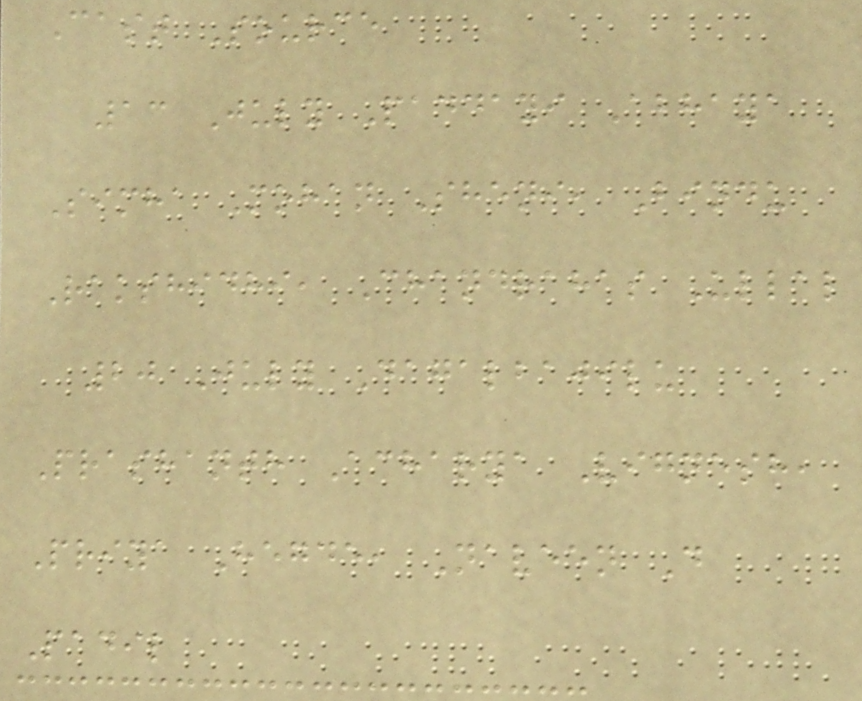Cast Source
13 July Paddayi Abhaya
Simha Mohan Sheni, Bindu
Rakshidhi, Chandrahas Ullal
20 July Dagalbajilu
Prashanth Acharya Vignesh,
Priya Hegde, Naveen D
Padil
